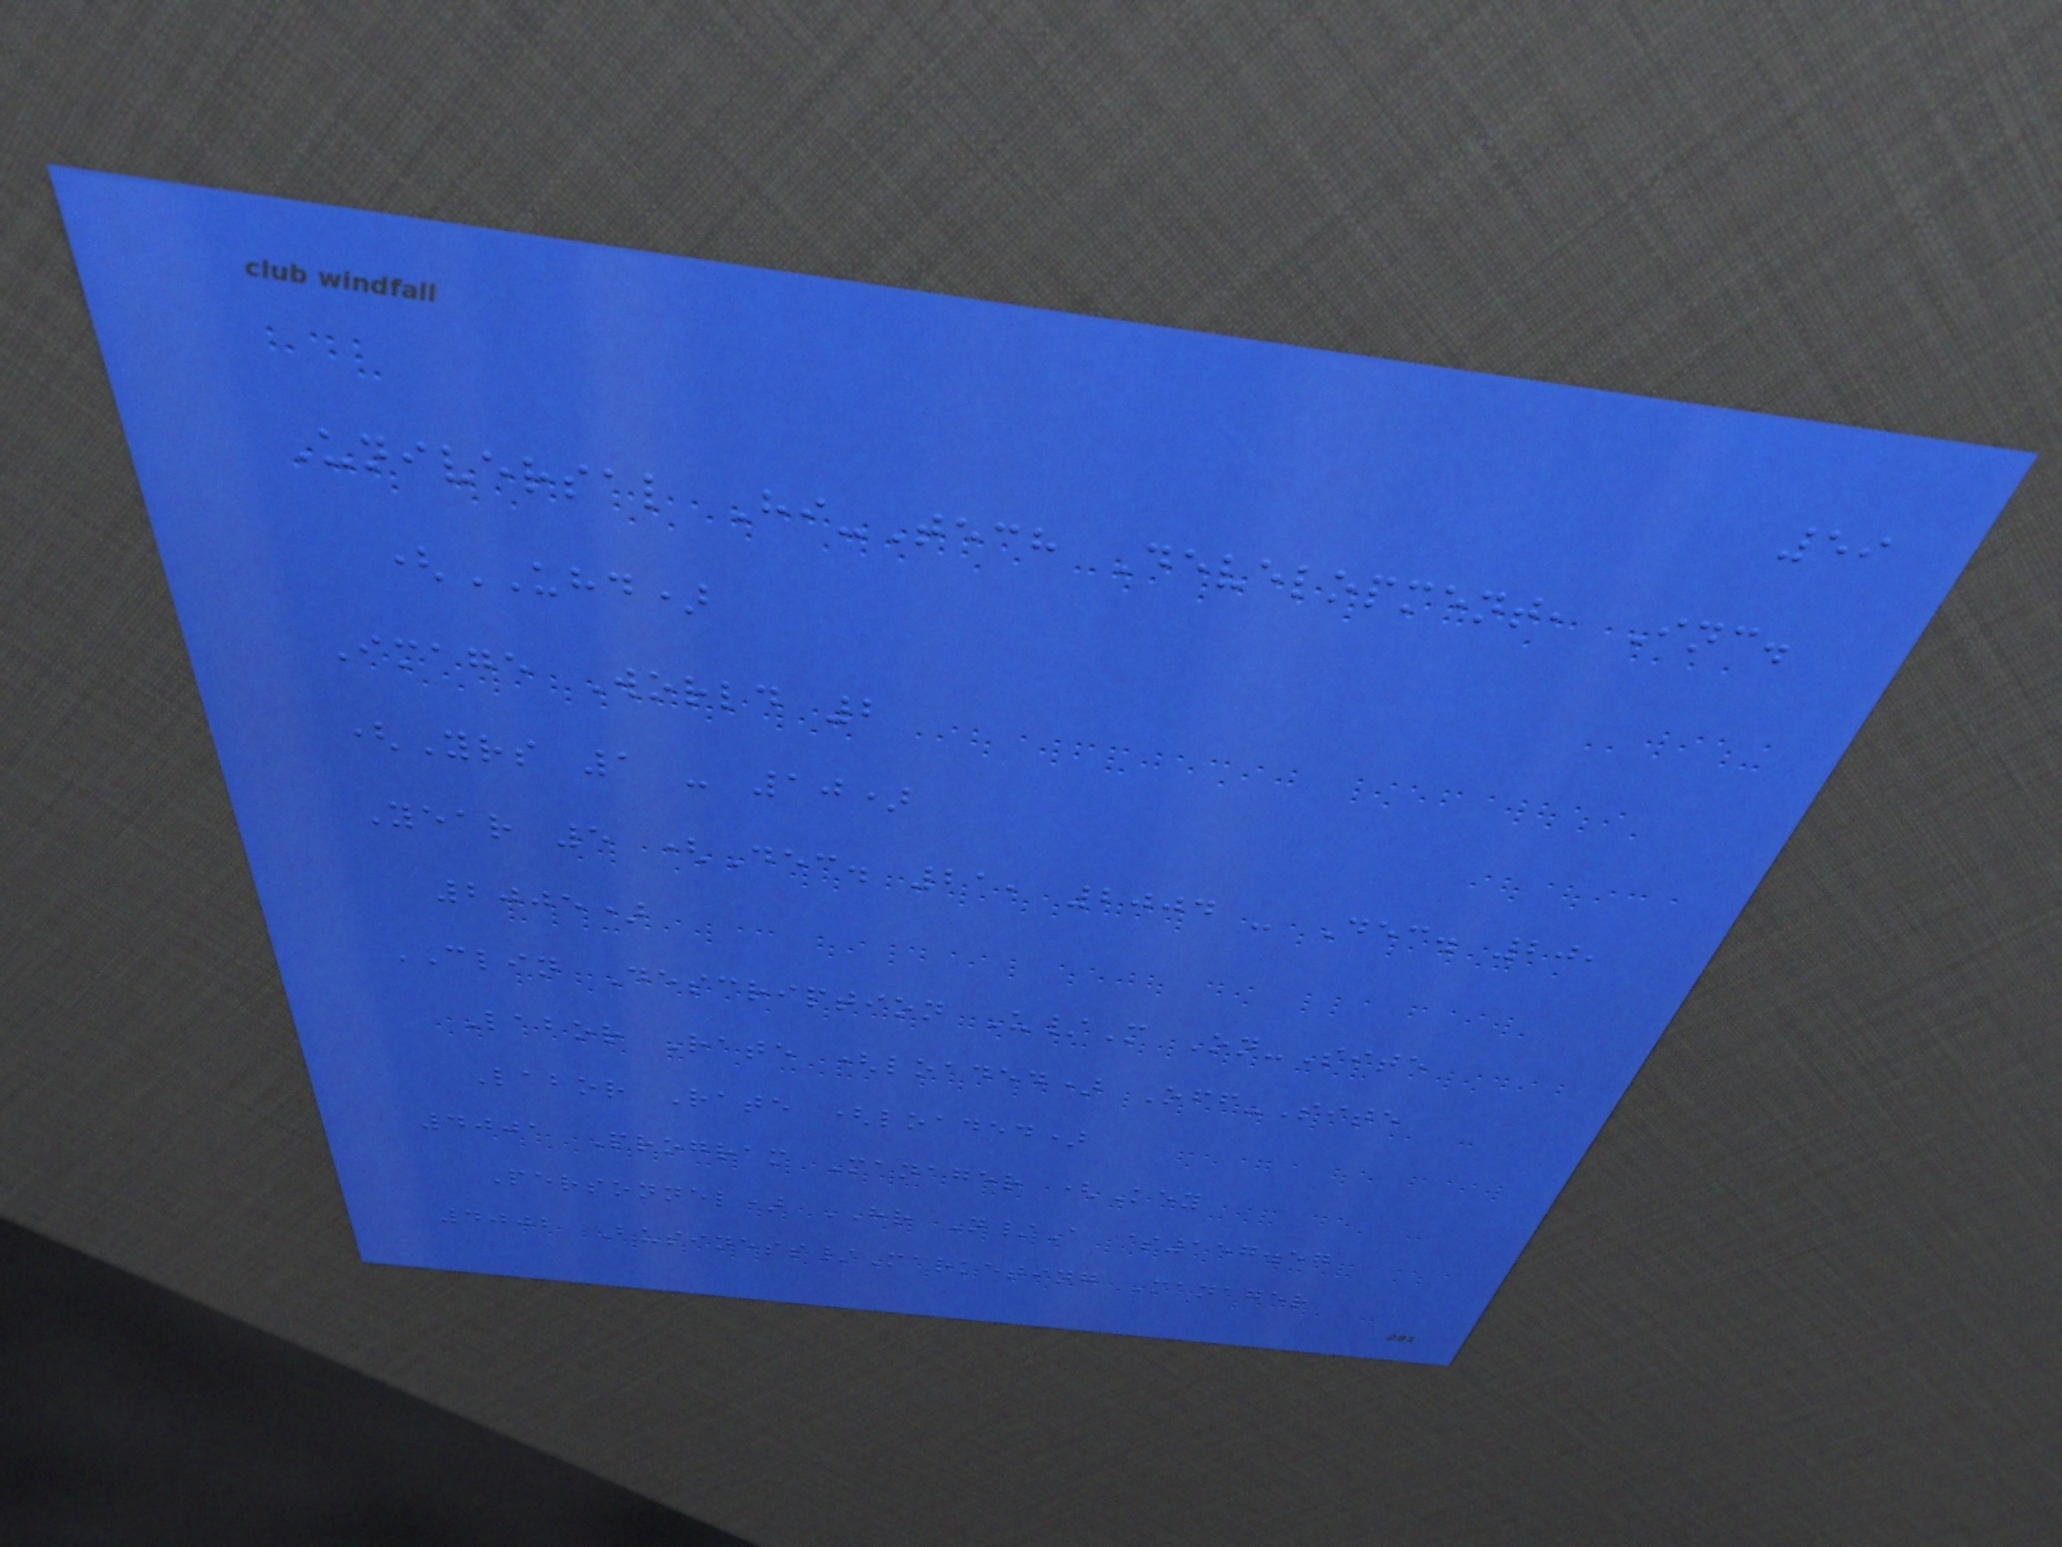59
Universal Hi-Tech Development, Inc.
(UHD)
Image World 2
(Yrs 1 - 10)
Year 5 (Dec. 21, 2004 - Dec. 20,
2005)
CLIN Description U/M On-Site
Labor Rate (loaded) Off-Site
Labor Rate (loaded)
4001 Program Manager (Key
Personnel) HR N/A $157.57
4002 Business/Marketing Manager
